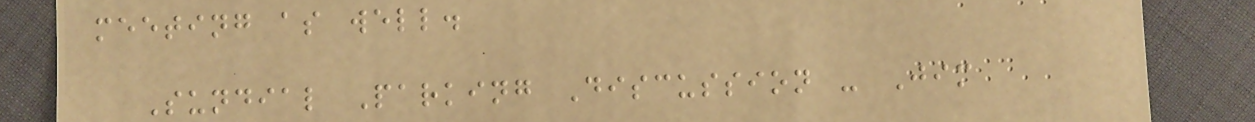meeting as well.
Sundial Parking Discussion - Jim
